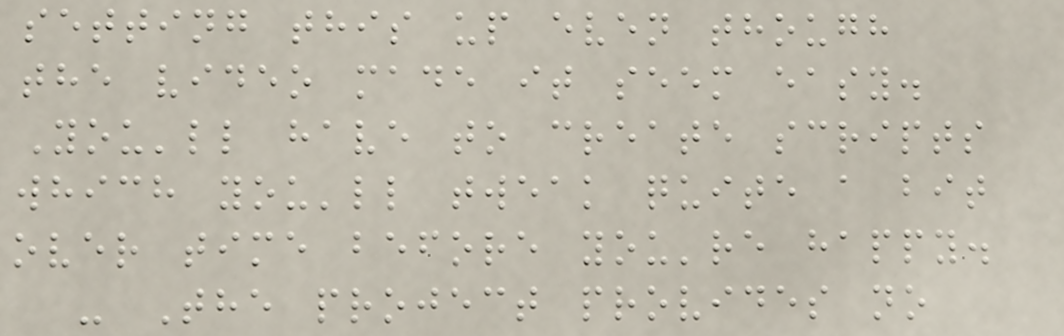setting this up even though
the video made it seem easy.
You'll have to create scripts
which you'll tweak quite a bit
over time before you're happy.
- The project provides no
